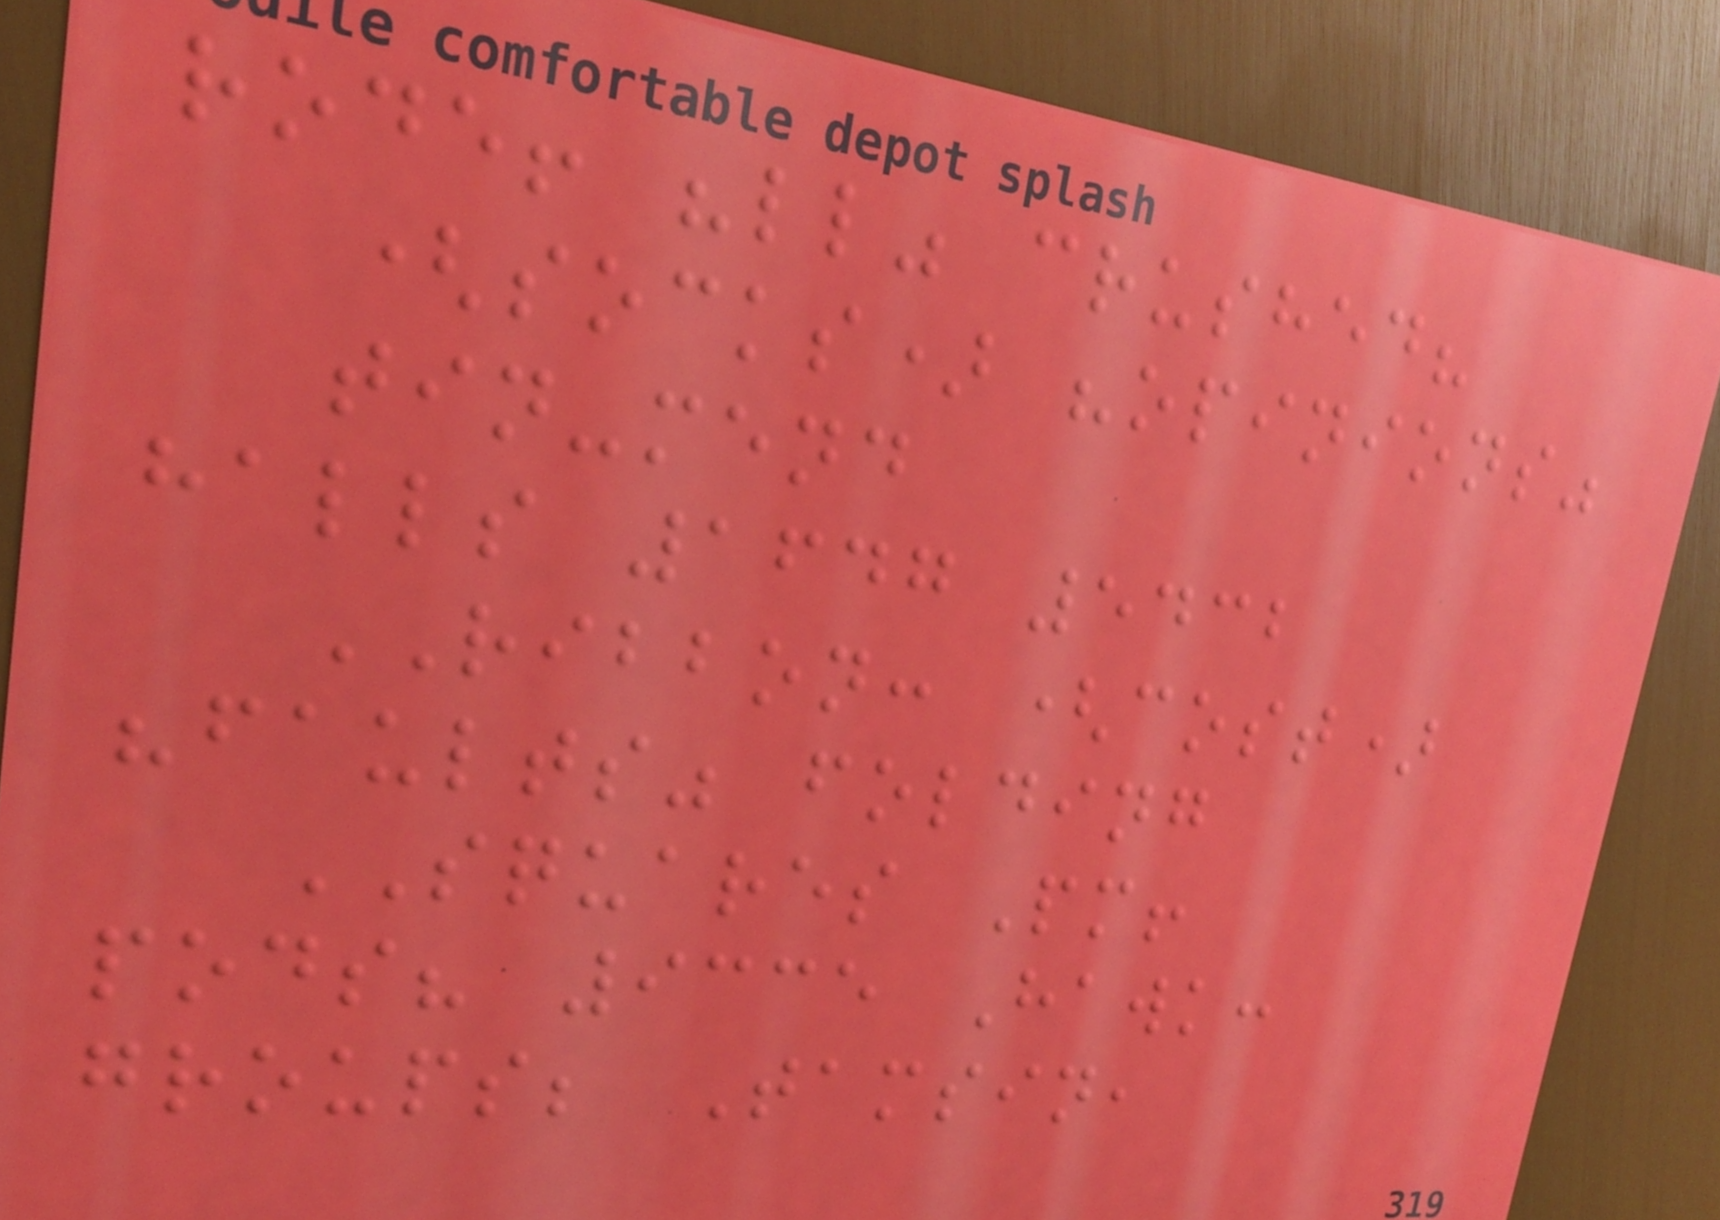rode! "ll" crushed?
(socks) "opinions"
tin-mend
halls 1647 5432
RIBBON: (cost)
"faults" folding
SQUARES Pm!
pods? 9335 Hawk:
groups; Tamsin,
